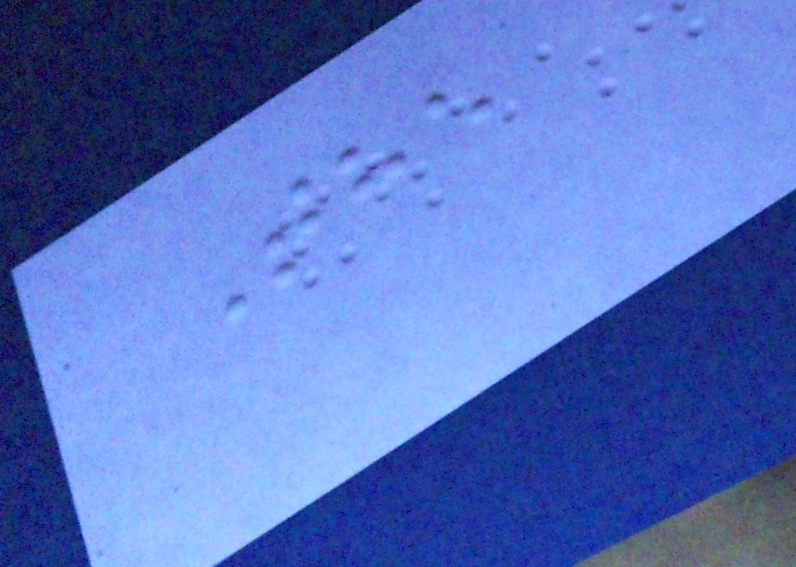The
